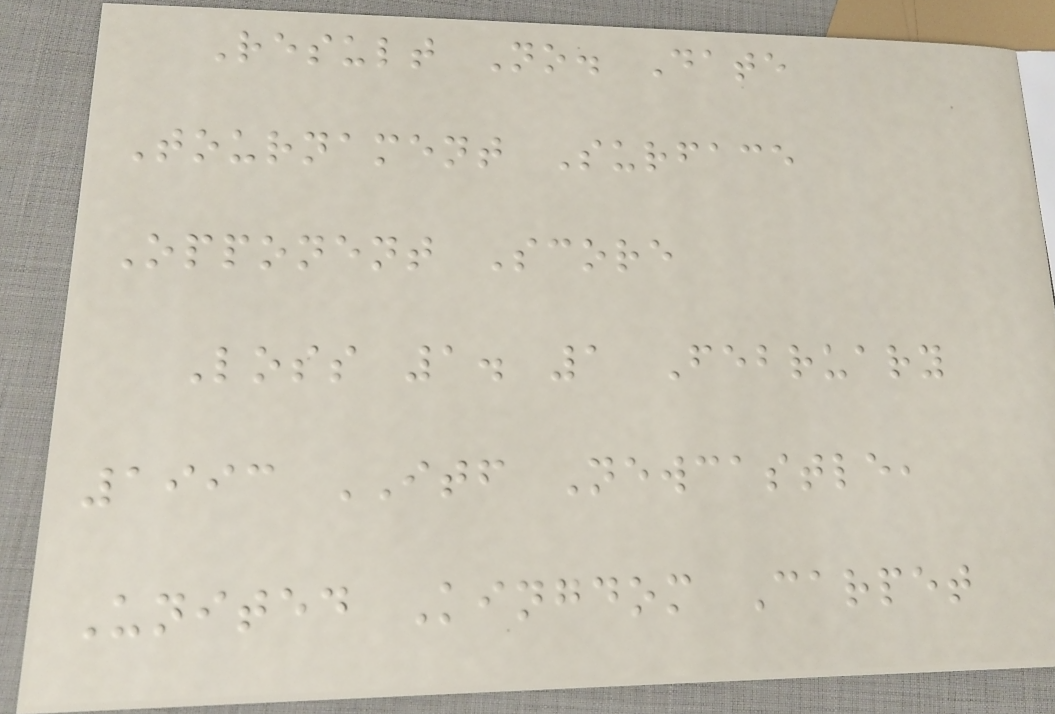Result No. Date
Tournament Surface
Opponent Score
Loss 1. 1 February
1993 ITF Newcastle,
United Kingdom Carpet
